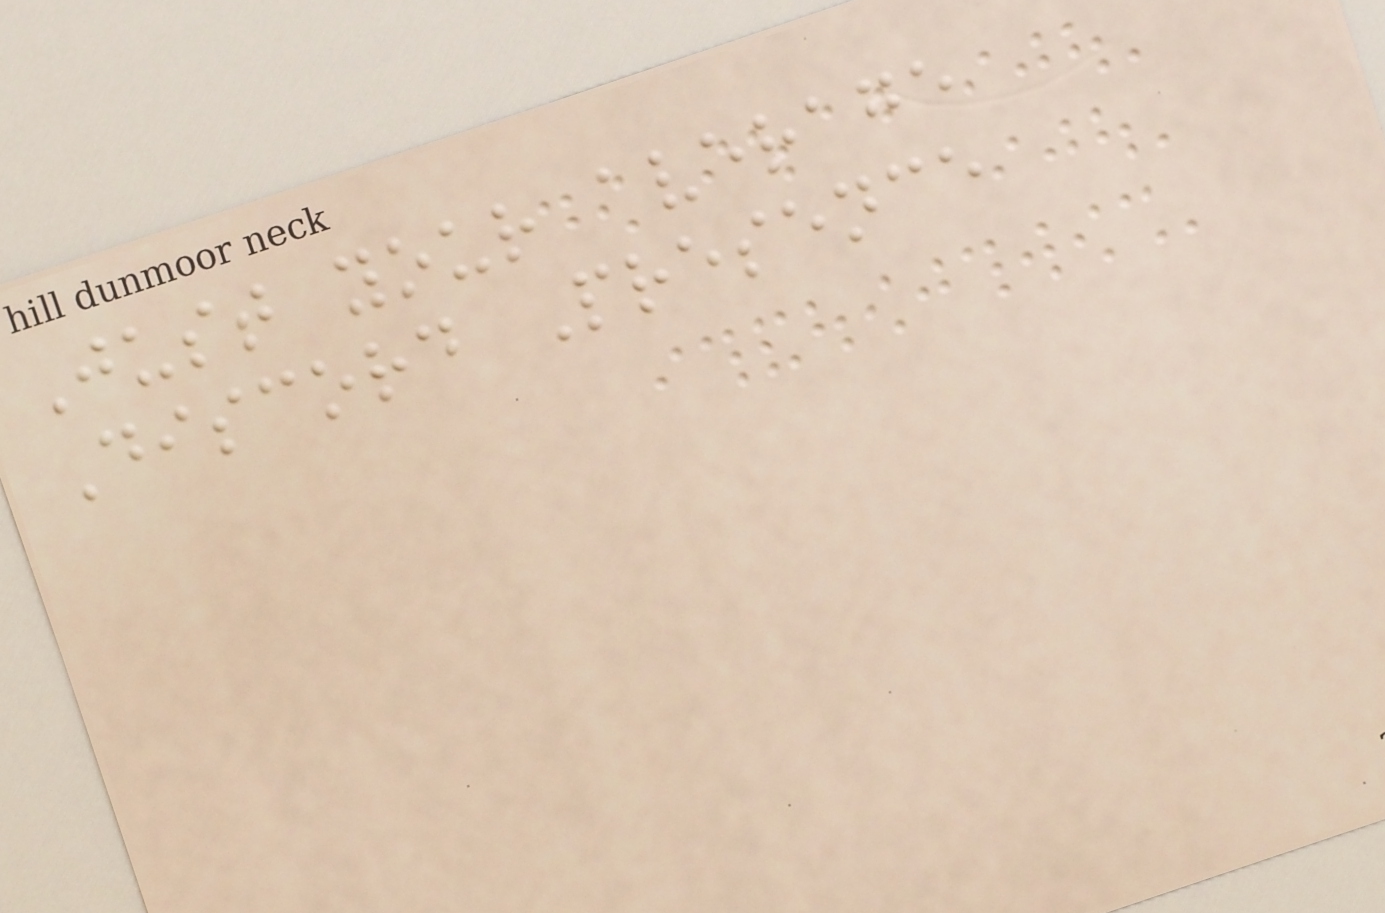Just your average
Discord Presence
